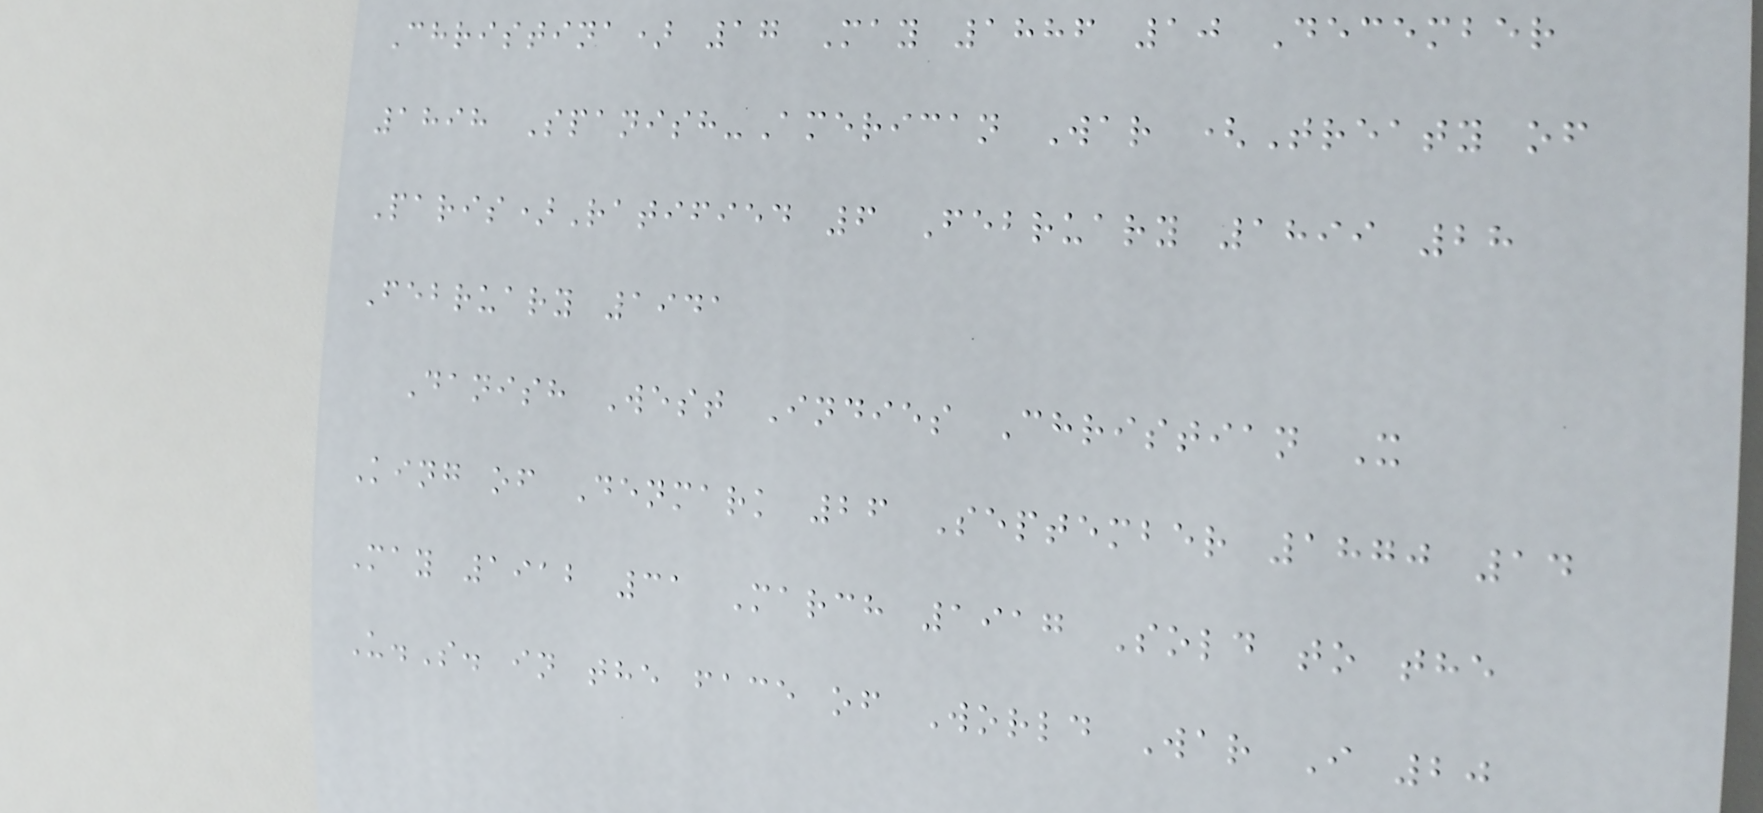Christina) 17 May 1886 10 December
1898 Spanish-American War (Treaty of
Paris)Ratified 6 February 1899 28
February 1941
Danish West Indies Christian X
King of Denmark 26 September 1870 14
May 1912 31 March 1917 Sold to the
U.S. in the face of World War I 20
